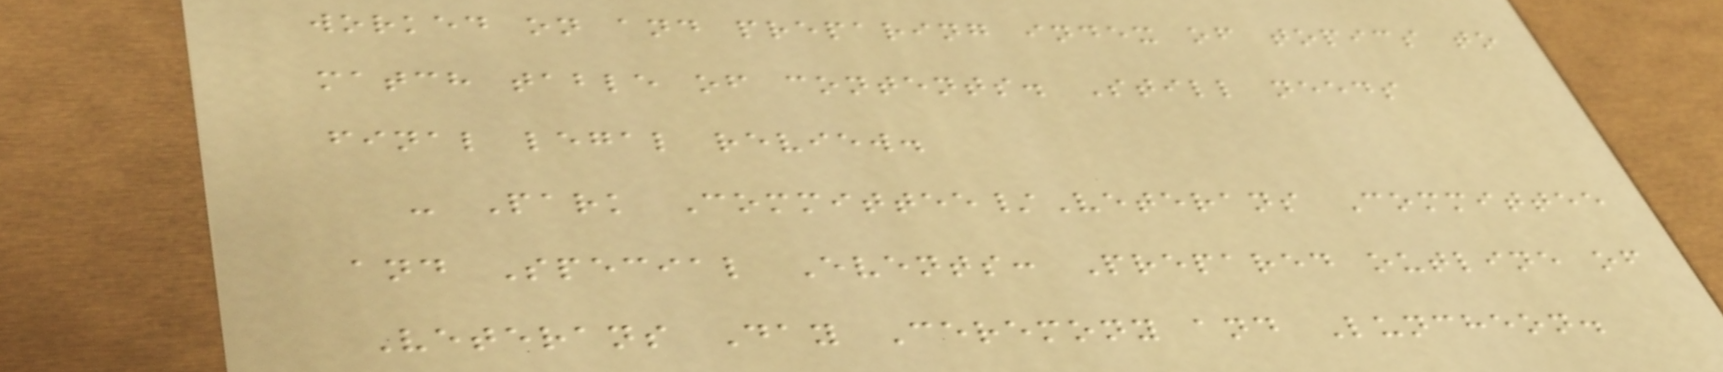worked on and preparing index of topics to
match table of contents. Still needs
final legal review.
- Park Committee/Veterans Committee
and Special Events: Prepared outline of
Veterans Day Ceremony and Luncheon.
